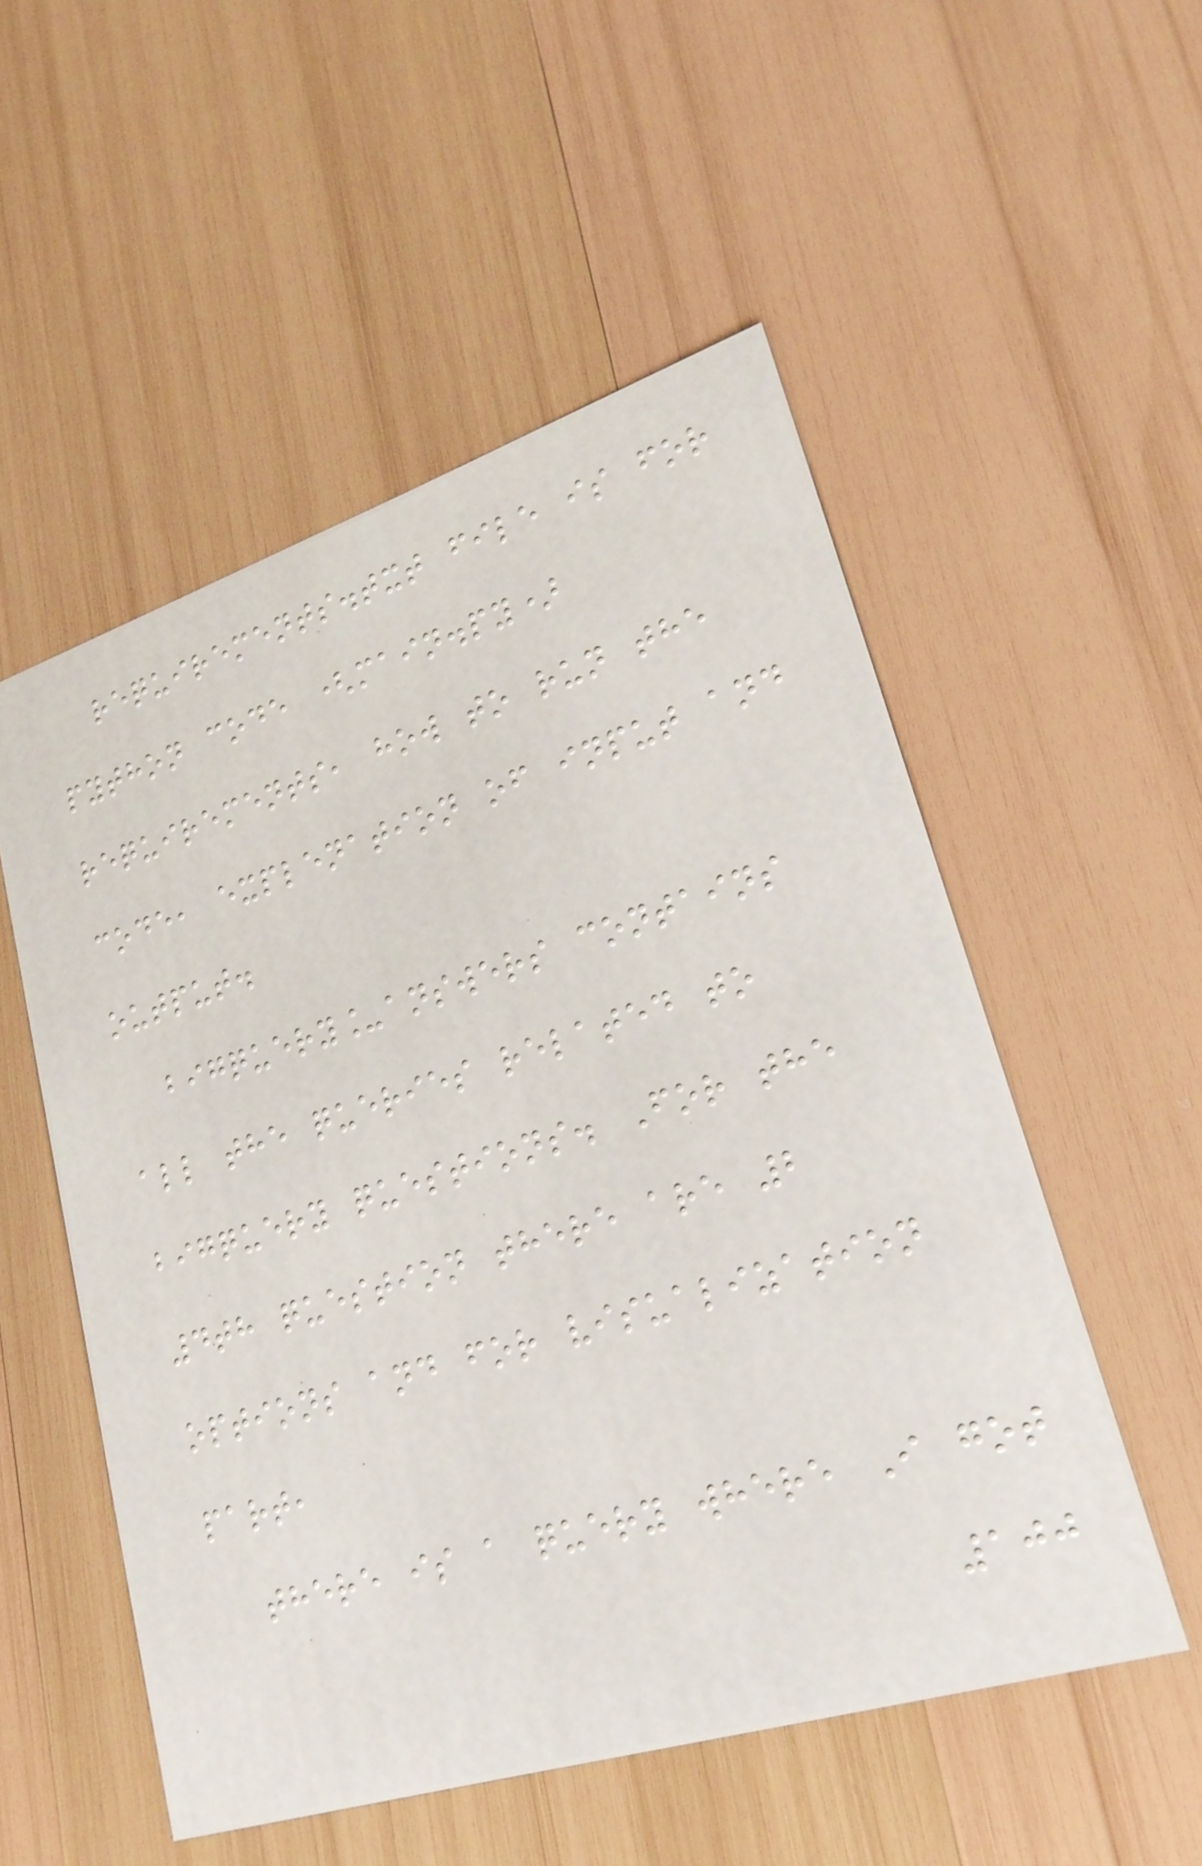requirements.txt file is for
python code (main.py)
requirements, how to run the
code, explenation of input and
output.
bigquery_answers contains
all the queries related to
bigquery questions. For the
4th question there are 2
options and for visualization
part,
there is a query where I got
100
